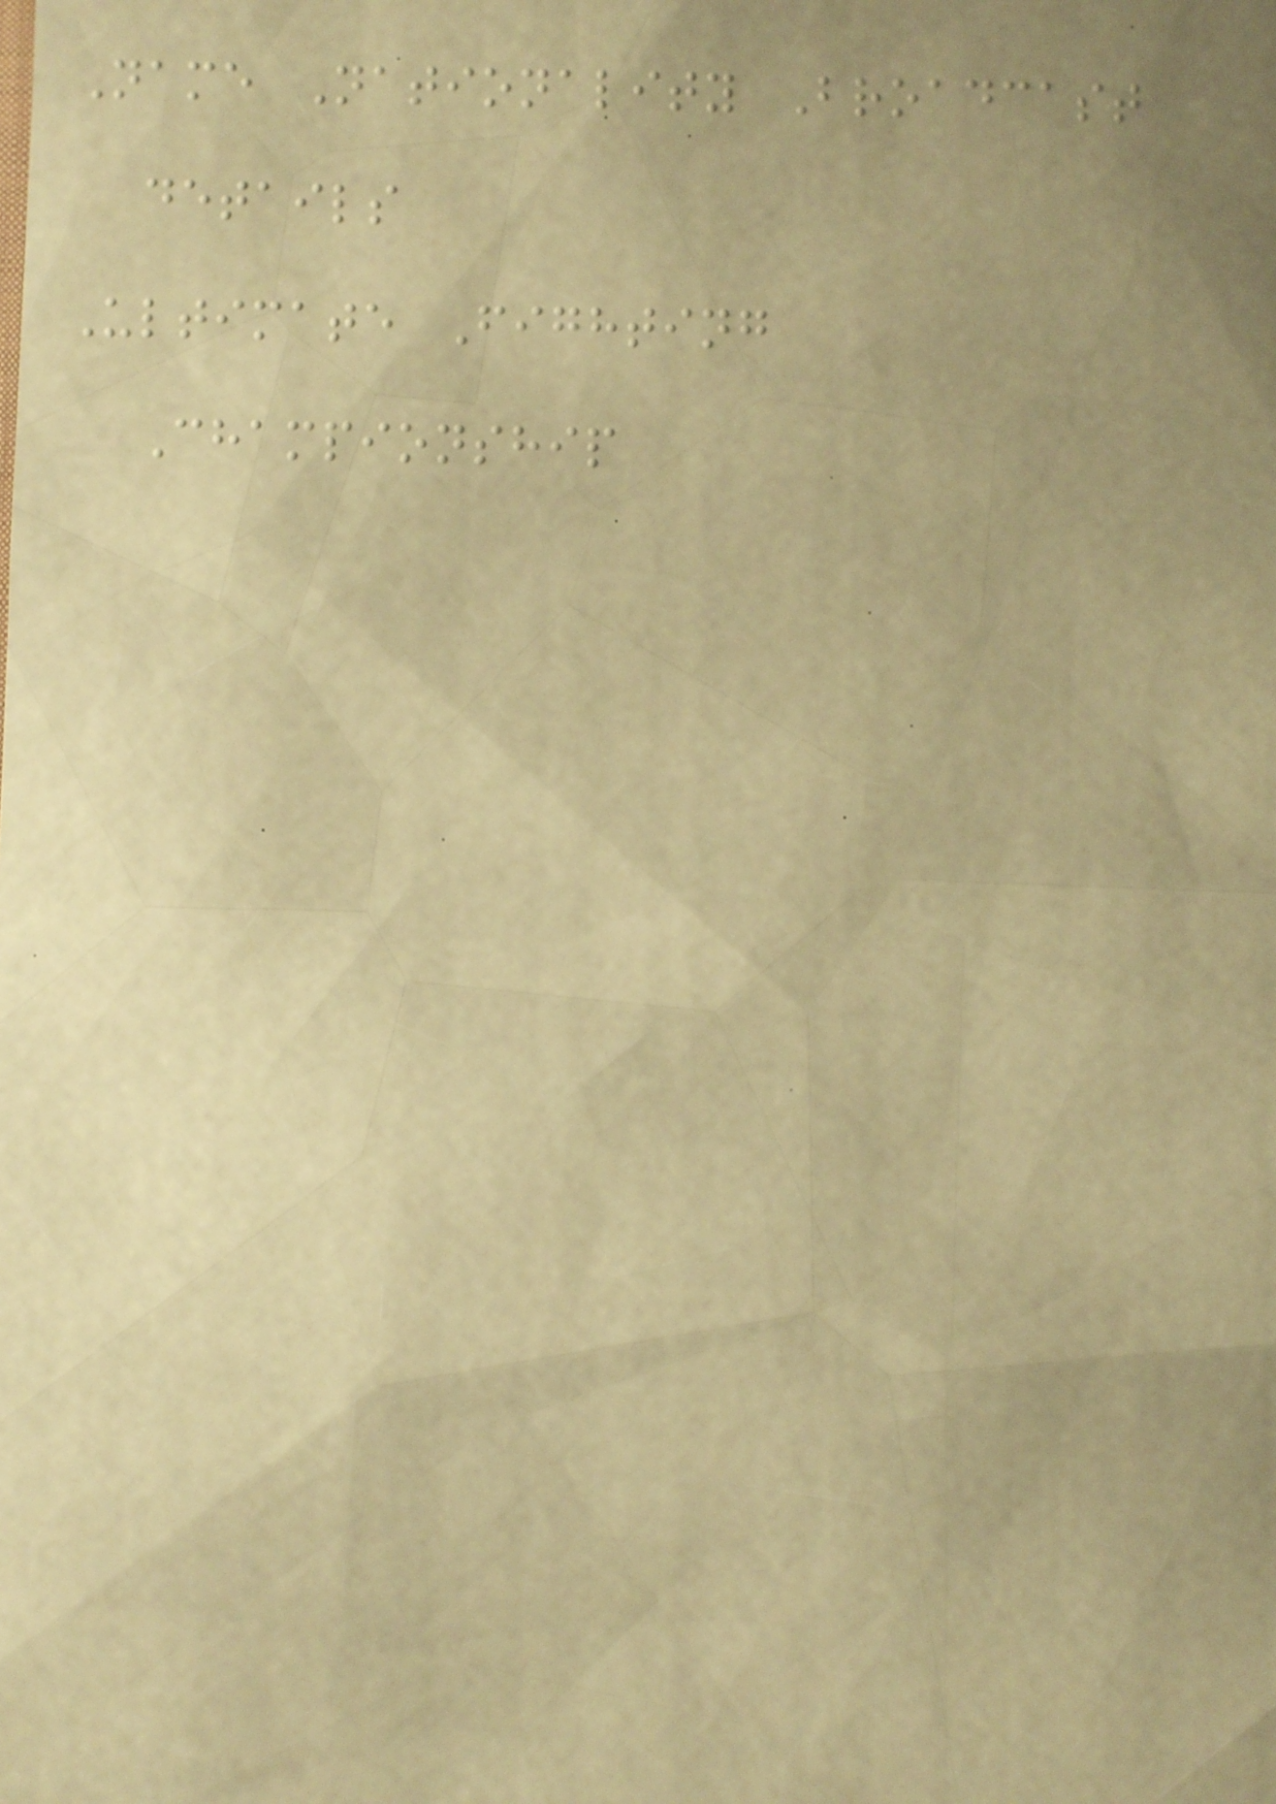Name Nationality Broadcast
details
Ultimate Fighting
Championship
